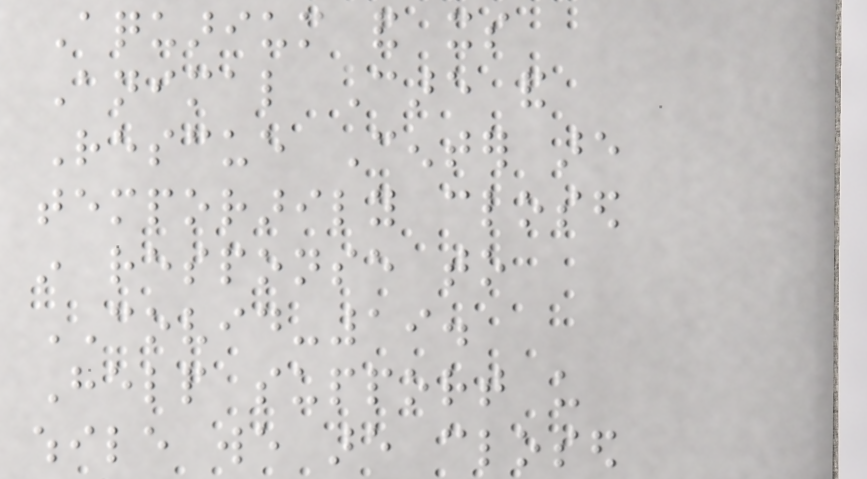Aquarium and its
Animal Care and
Rescue Center are
temporarily closed
in response to
COVID-19.
Help support us
while we are closed
